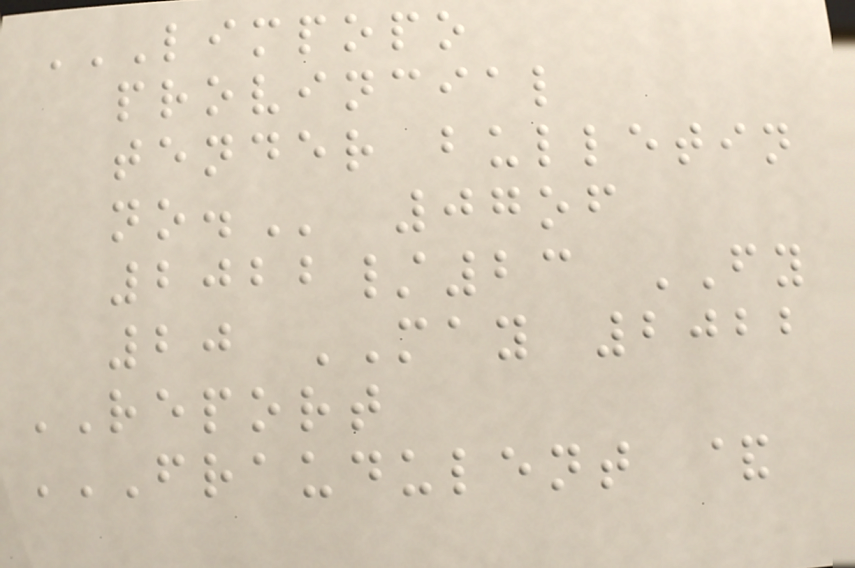LIMPOPO
PROVINCIAL
TENDER BULLETIN
NO. 07of
2022/23 FY
20 MAY 2022
REPORT
FRAUDULENT &
